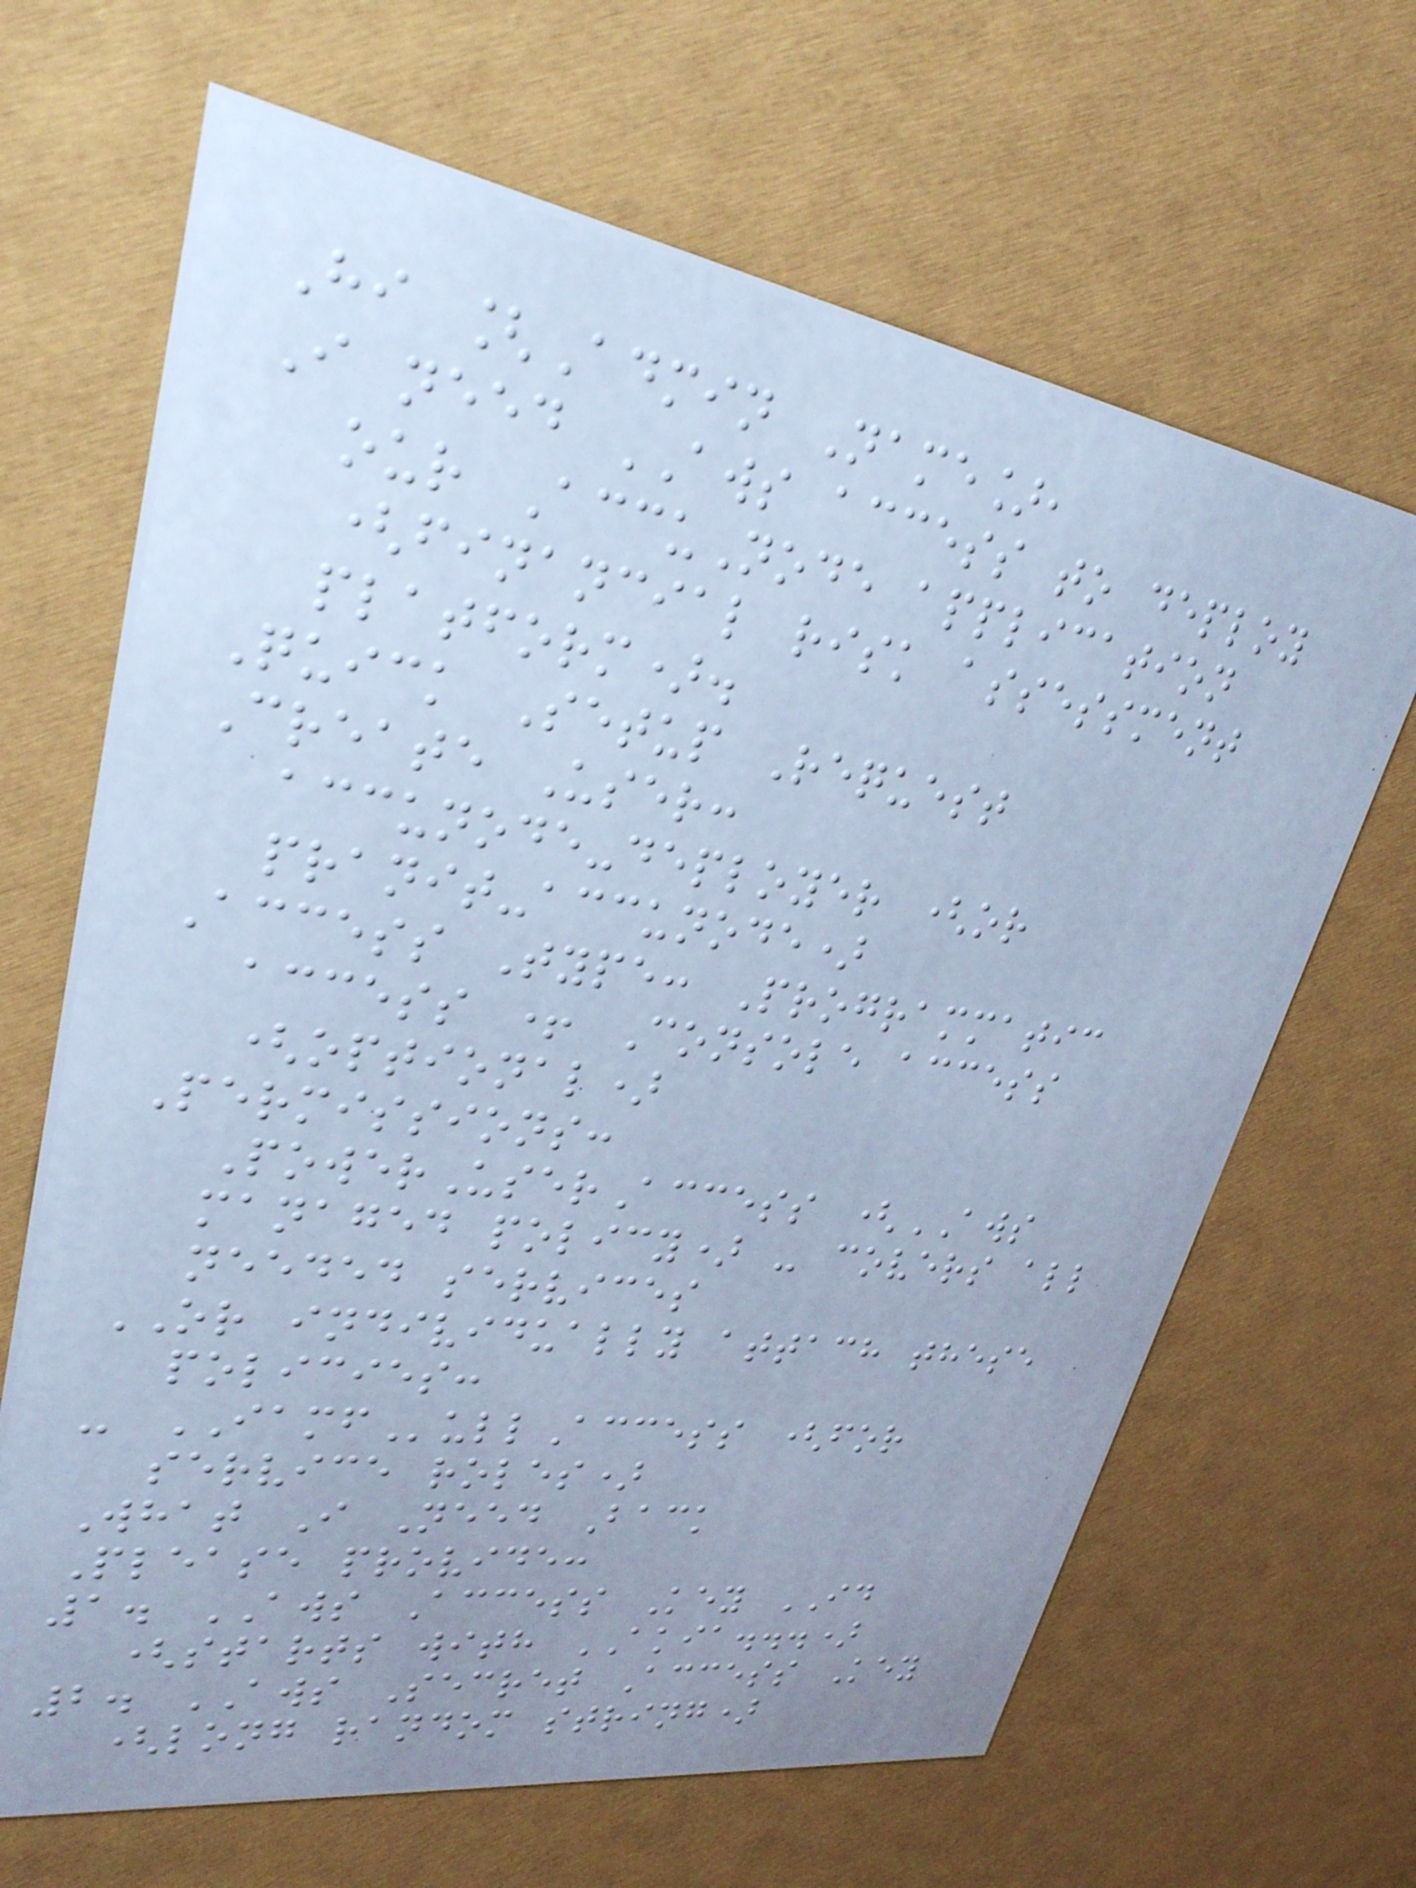Hi [Admin Name],
I need AWS access to deploy
our AccuNode application
(financial risk assessment
platform).
Quick Setup Request
Create User:
accunode-deployer (or
pranit-accunode)
Access Type: Programmatic
access + Console access
(optional)
Permissions:
PowerUserAccess (AWS
managed policy) - covers all
needed services
OR individually attach these
policies:
- IAMFullAccess (for
service roles)
What I Need Back
Please provide:
1. AWS Access Key ID
(starts with AKIA...)
2. AWS Secret Access Key
(long random string)
